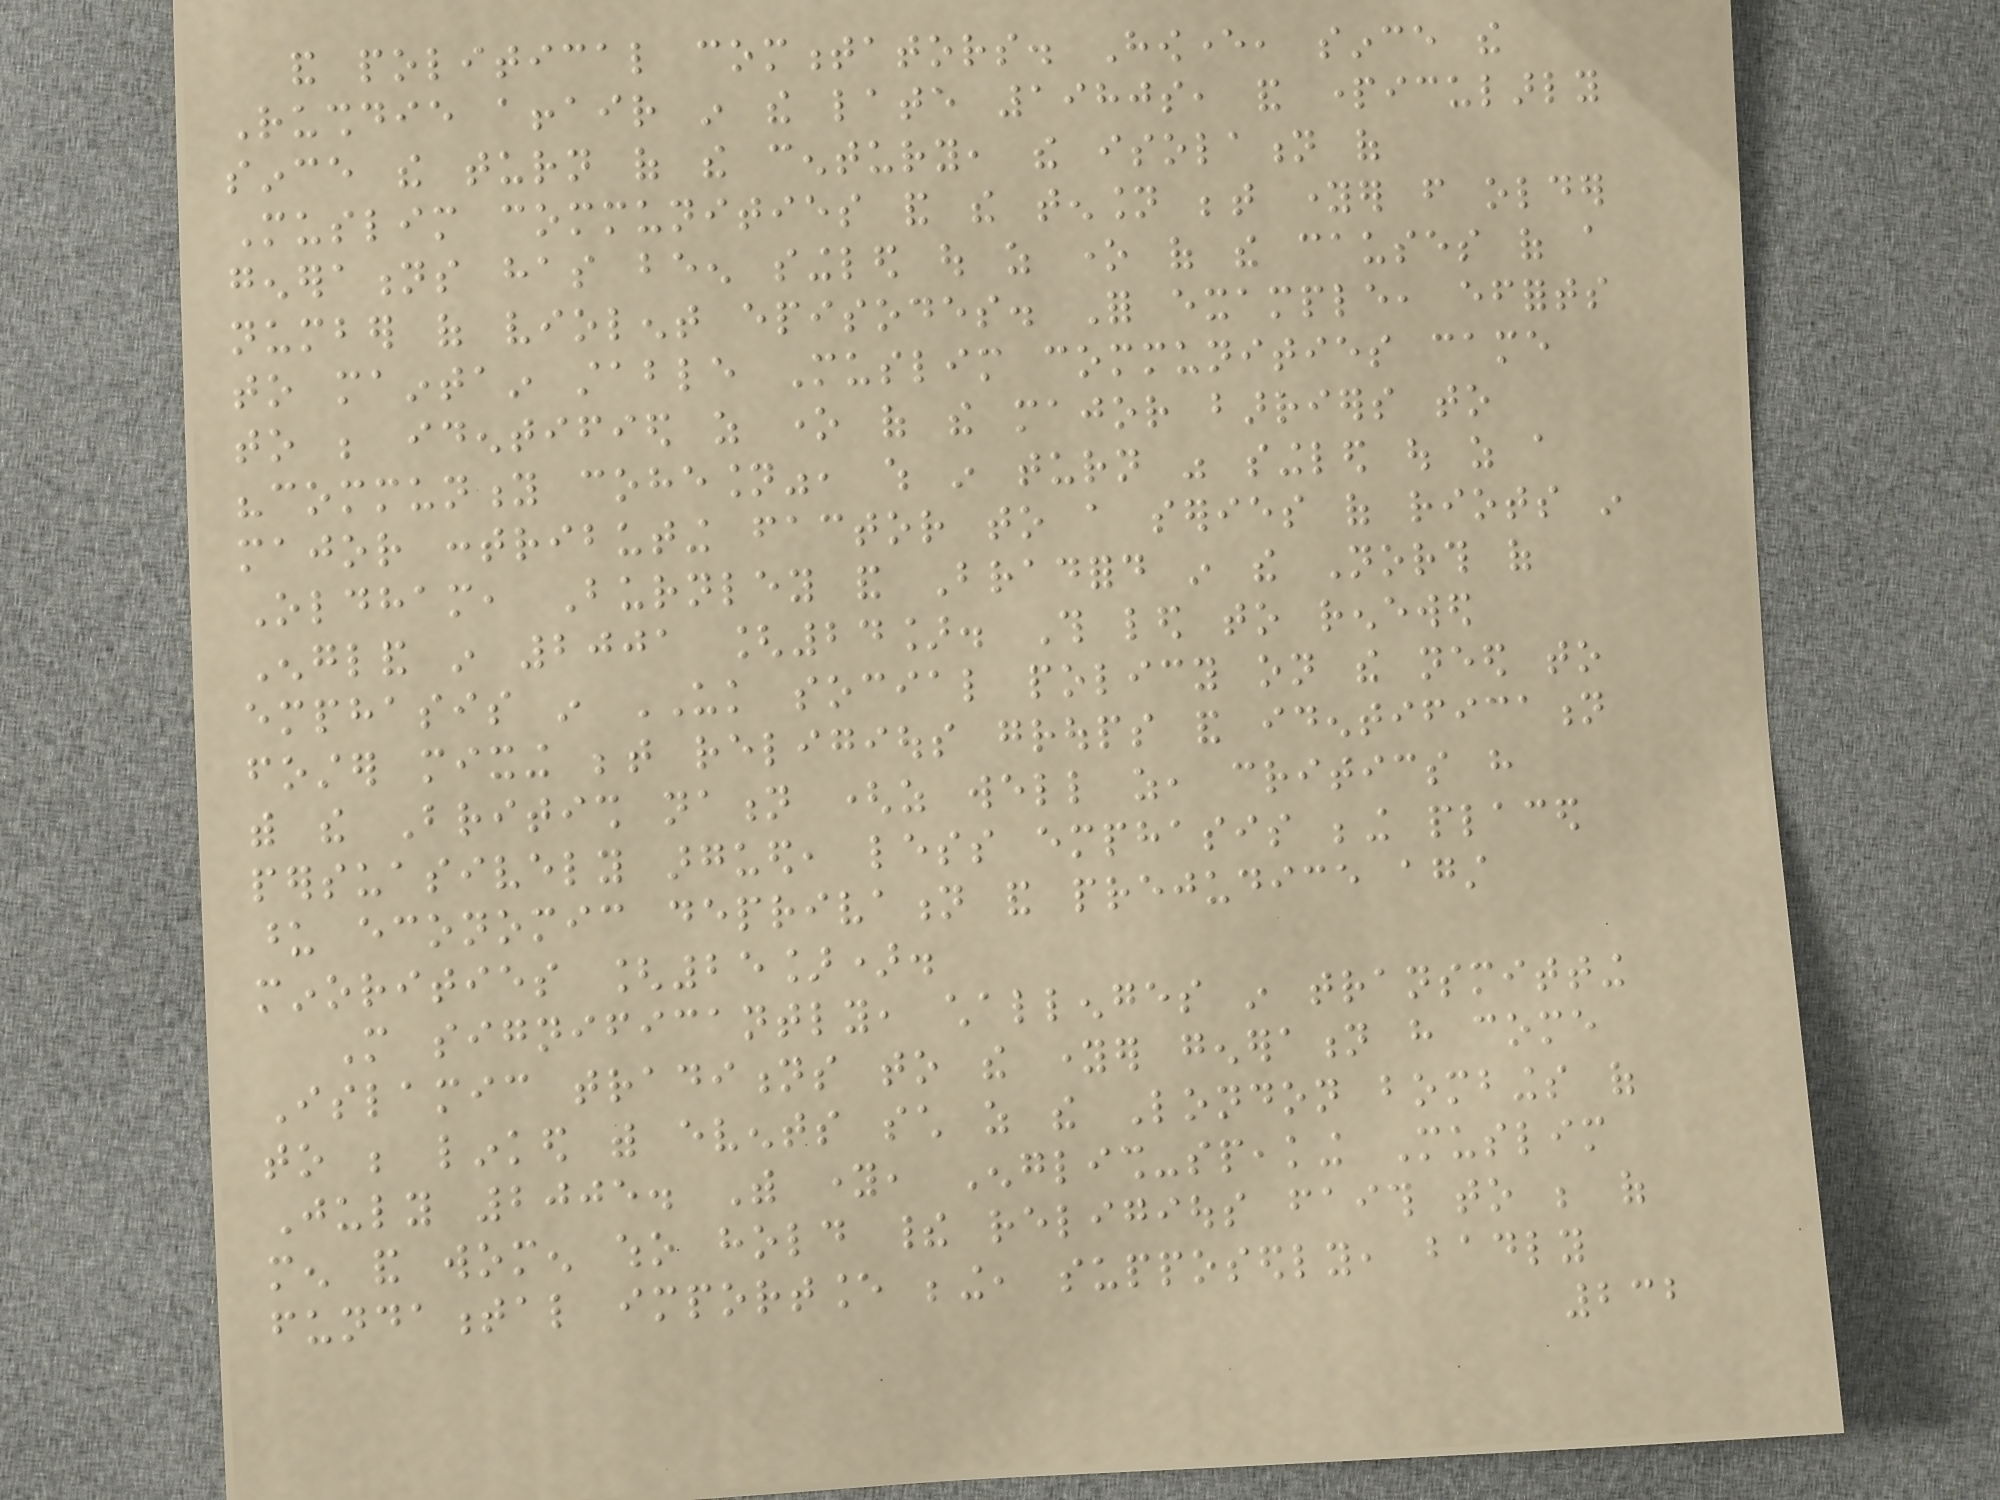and political commentators. However, since the
Rushdie affair in the late 1980s, and particularly
since the turn of the century, the isolation of
Muslim communities and the tension between younger from older
generations has been singled out as one of the causes of a
number of violent episodes. For example, efforts
to maintain stable Muslim communities came
to be identified as one of the major barriers to
"community cohesion", which in turn was singled out as a
major contributing factor to a series of riots in
Oldham, Burnley and Bradford in the North of
England in 2001 [24]. This led to renewed
emphasis in UK social policy on the need to
foster mixing between religious groups and identification
with the British nation (as well as, critics have
persuasively argued, less emphasis being placed
upon economic deprivation and prejudice against
minorities [25]).
More significantly, challenges in transmitting
Islamic traditions to the younger generation have come
to be linked with events such as the London bombings of
July 2005. With young, English-speaking Muslim
men and women who hold their religious faith to be of
fundamental importance being, supposedly, badly
232
